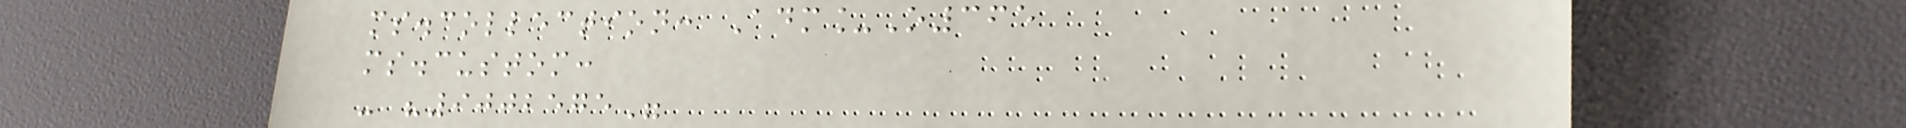ms.collection: Adm_O365
ms.custom:
- "9002575"
